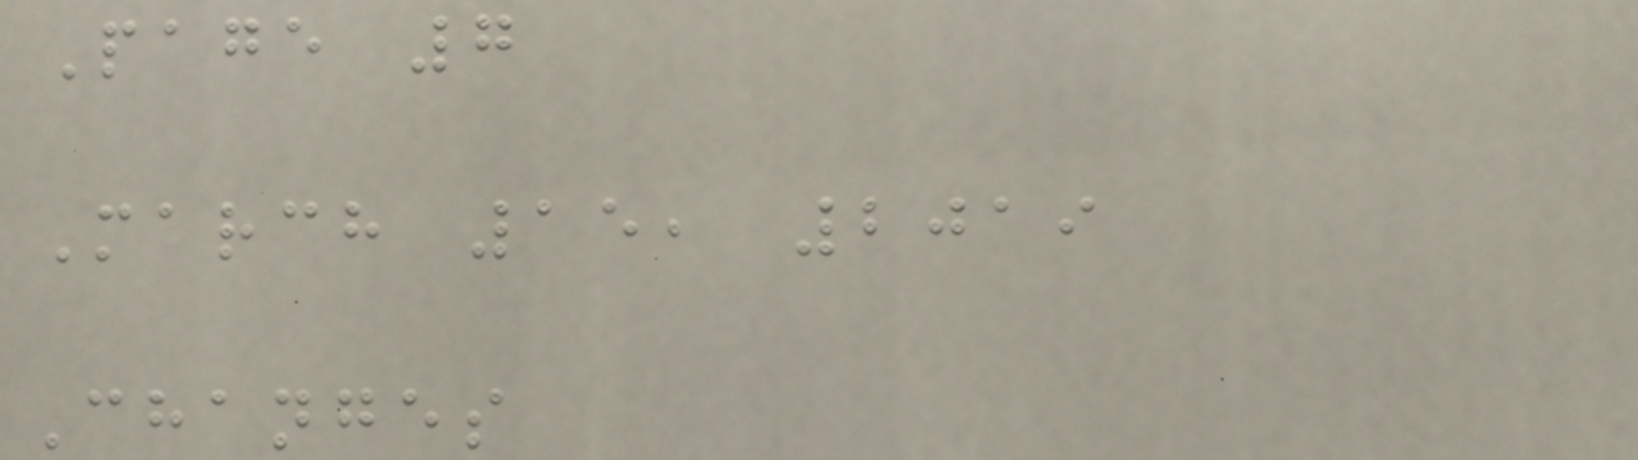Page 7
March 15, 2019
Changes
